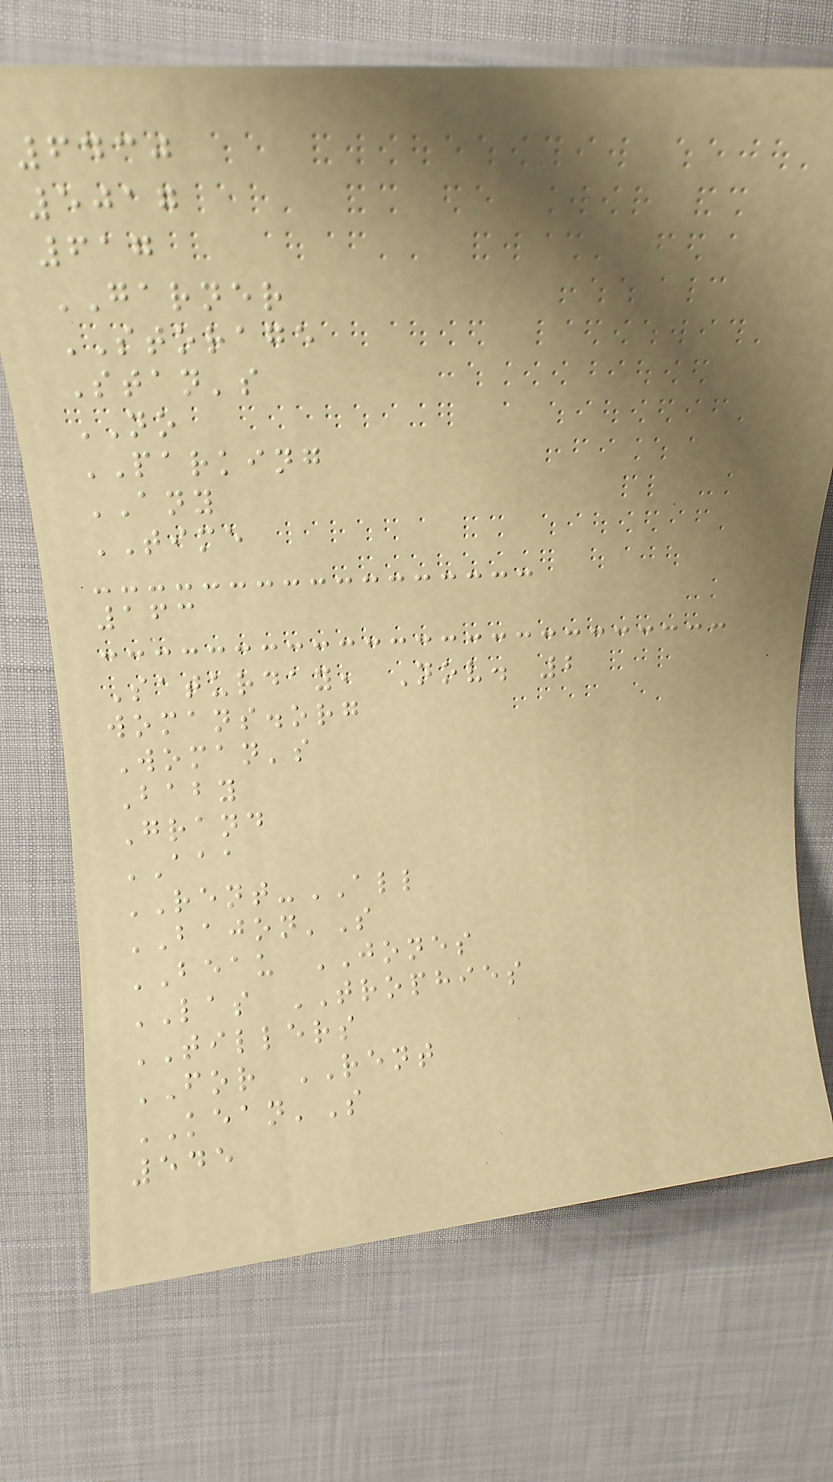6430
5017
617
GARNER
STORAGE
Stan's
NO
PARKING
ANY
TIME
163
Saturday, Nov. 2
womans.org
Woman's
Baby
Grand
AAA
RENT-ALL
BAJON'S
BEAU JONES
LAS TROPHIES
TILLERS
FOR RENT
KEAN'S
545
